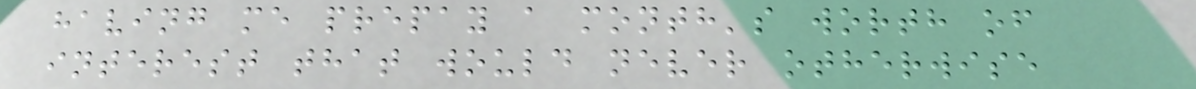having me prepay a month's worth of
interest that would never otherwise
